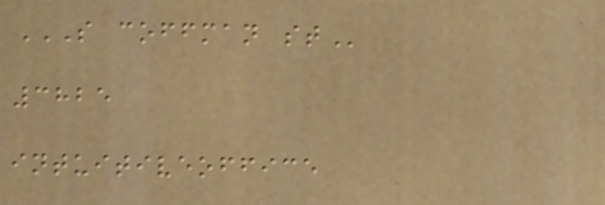S COFFMAN ST
3825
intuitiveoffice
